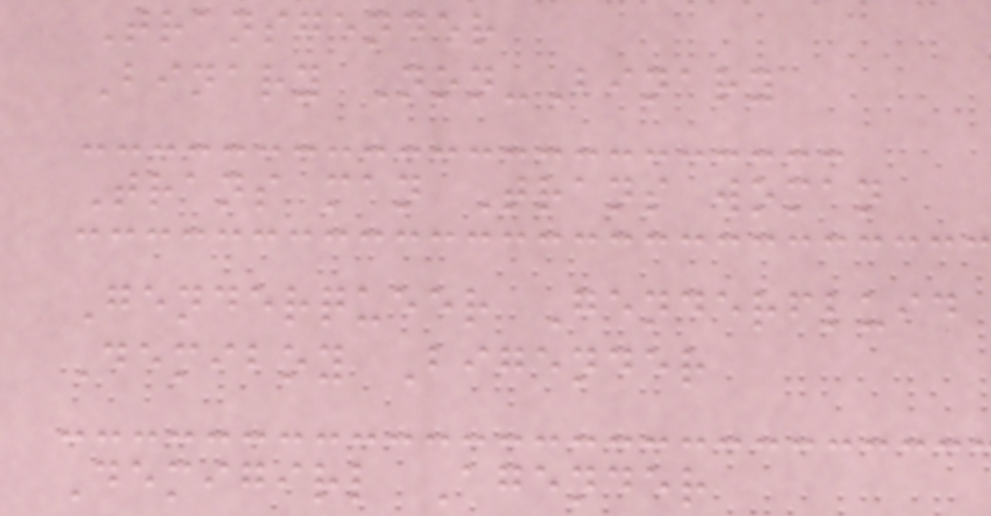Transgender
Binary Non-Binary
Trans man Trans woman
Genderqueer Genderfluid
Demiboy Bigender
Demigirl Agender
